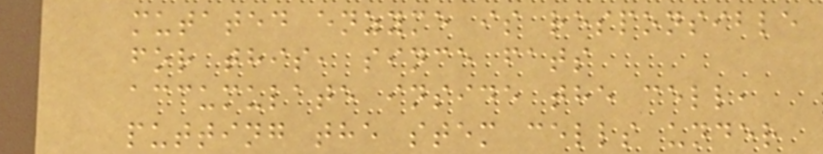mutated enzyme is responsible
for this, since fats
accumulate inside the cell,
putting the stem cells under
